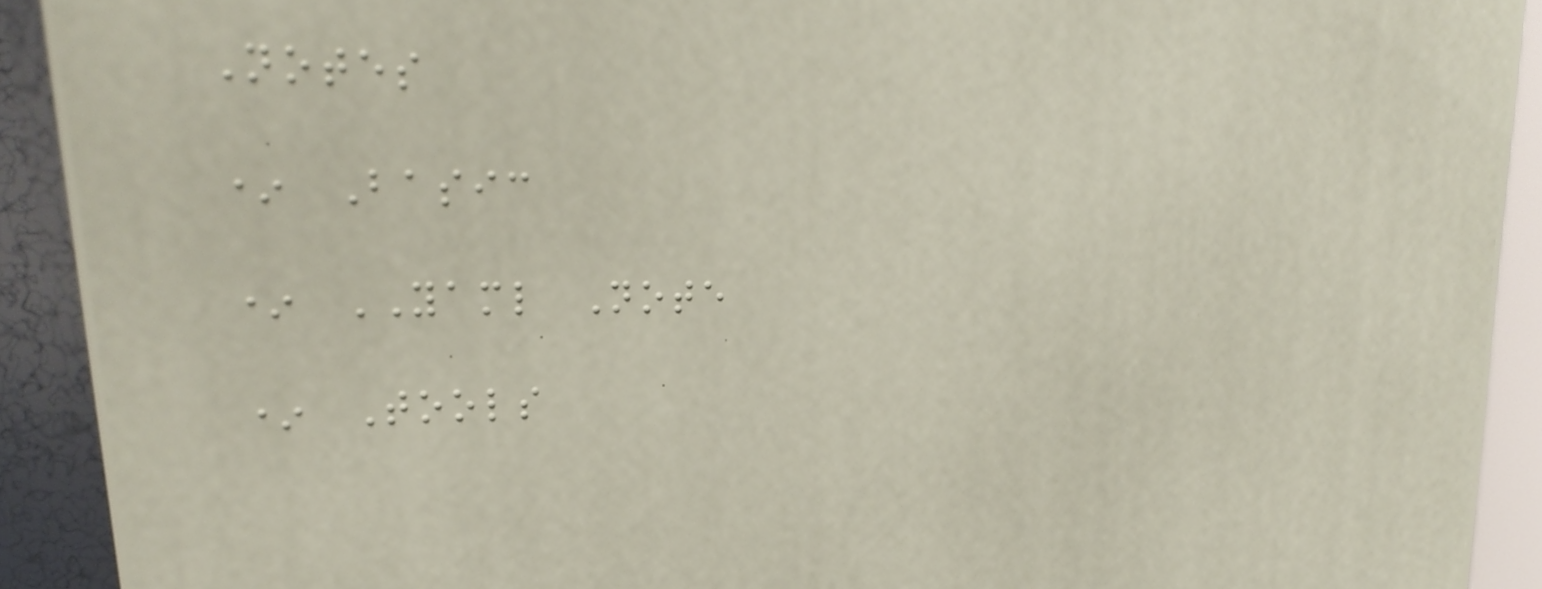Notes
* Basic
* YAML Note
* Tools
